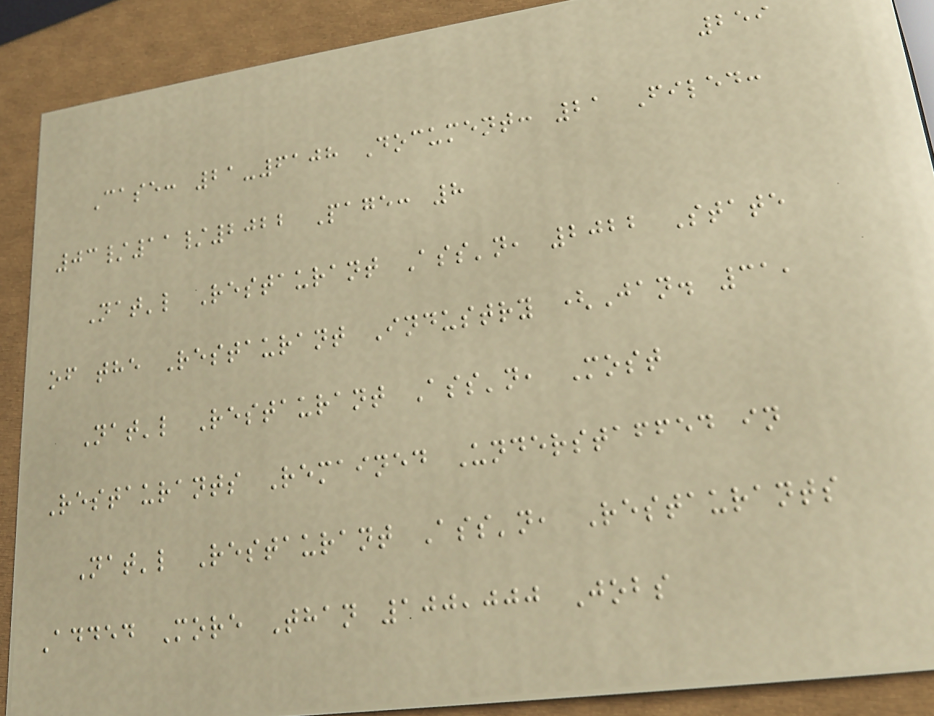259
Case: 21-6108 Document: 21 Filed:
03/11/2022 Page: 8
Nat'l Restaurant Ass'n, 2022 State
of the Restaurant Industry (Jan. 31,
Nat'l Restaurant Ass'n, Most
Restaurants Remained Understaffed in
Nat'l Restaurant Ass'n, Restaurants
Added More Than 100,000 Jobs
